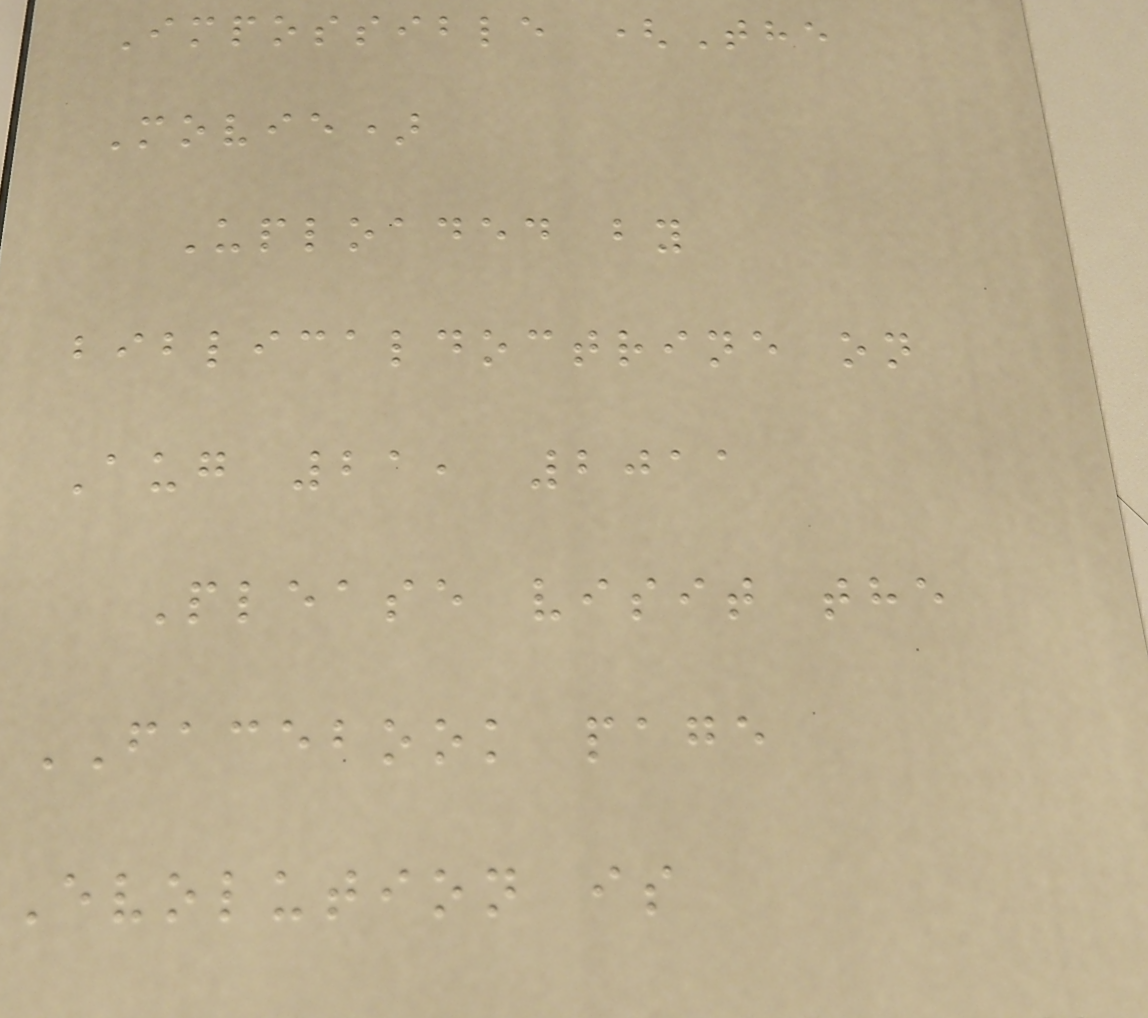Impossible (The
Movie)
Uploaded by
biblicaldoctrine on
Aug 21, 2011
Please visit the
FACEBOOK page
Evolution is
